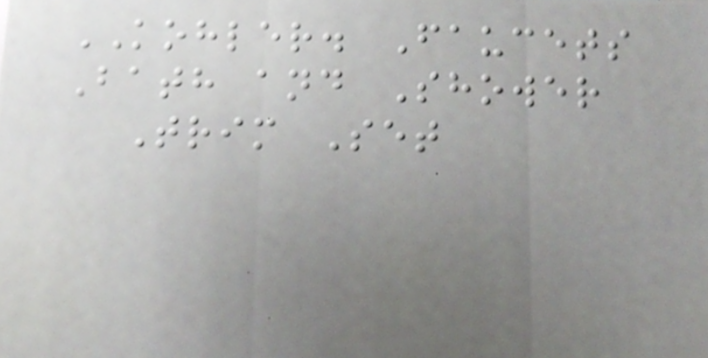KOHLER. Faucets
Bath and Shower
Trim Set
